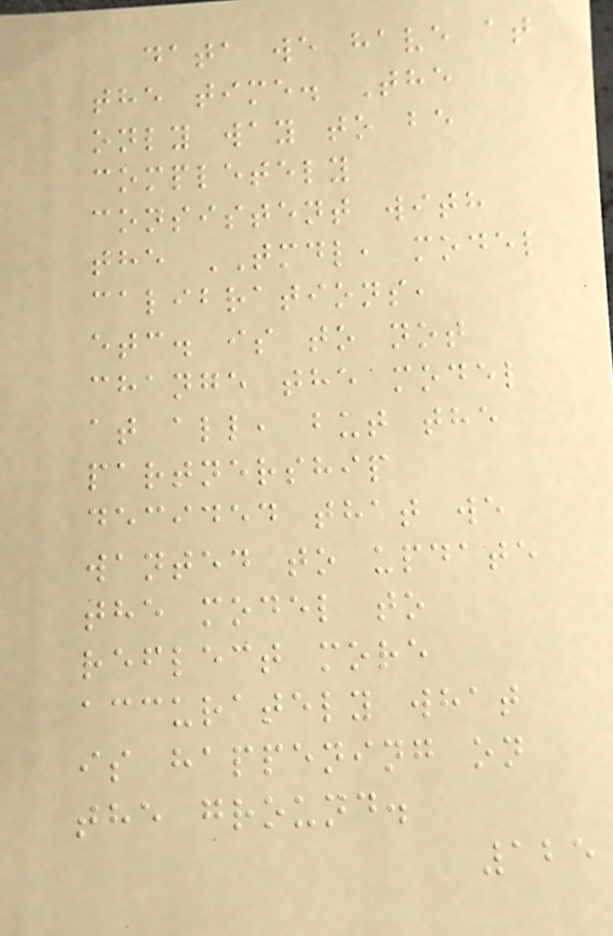data we have at
the time. The
only way to be
completely
consistent with
the TMDL, model
calibrations,
etc. is to not
change the model
at all, but the
partnership
decided that we
wanted to update
the model to
reflect more
accurately what
is happening on
the ground.
125
